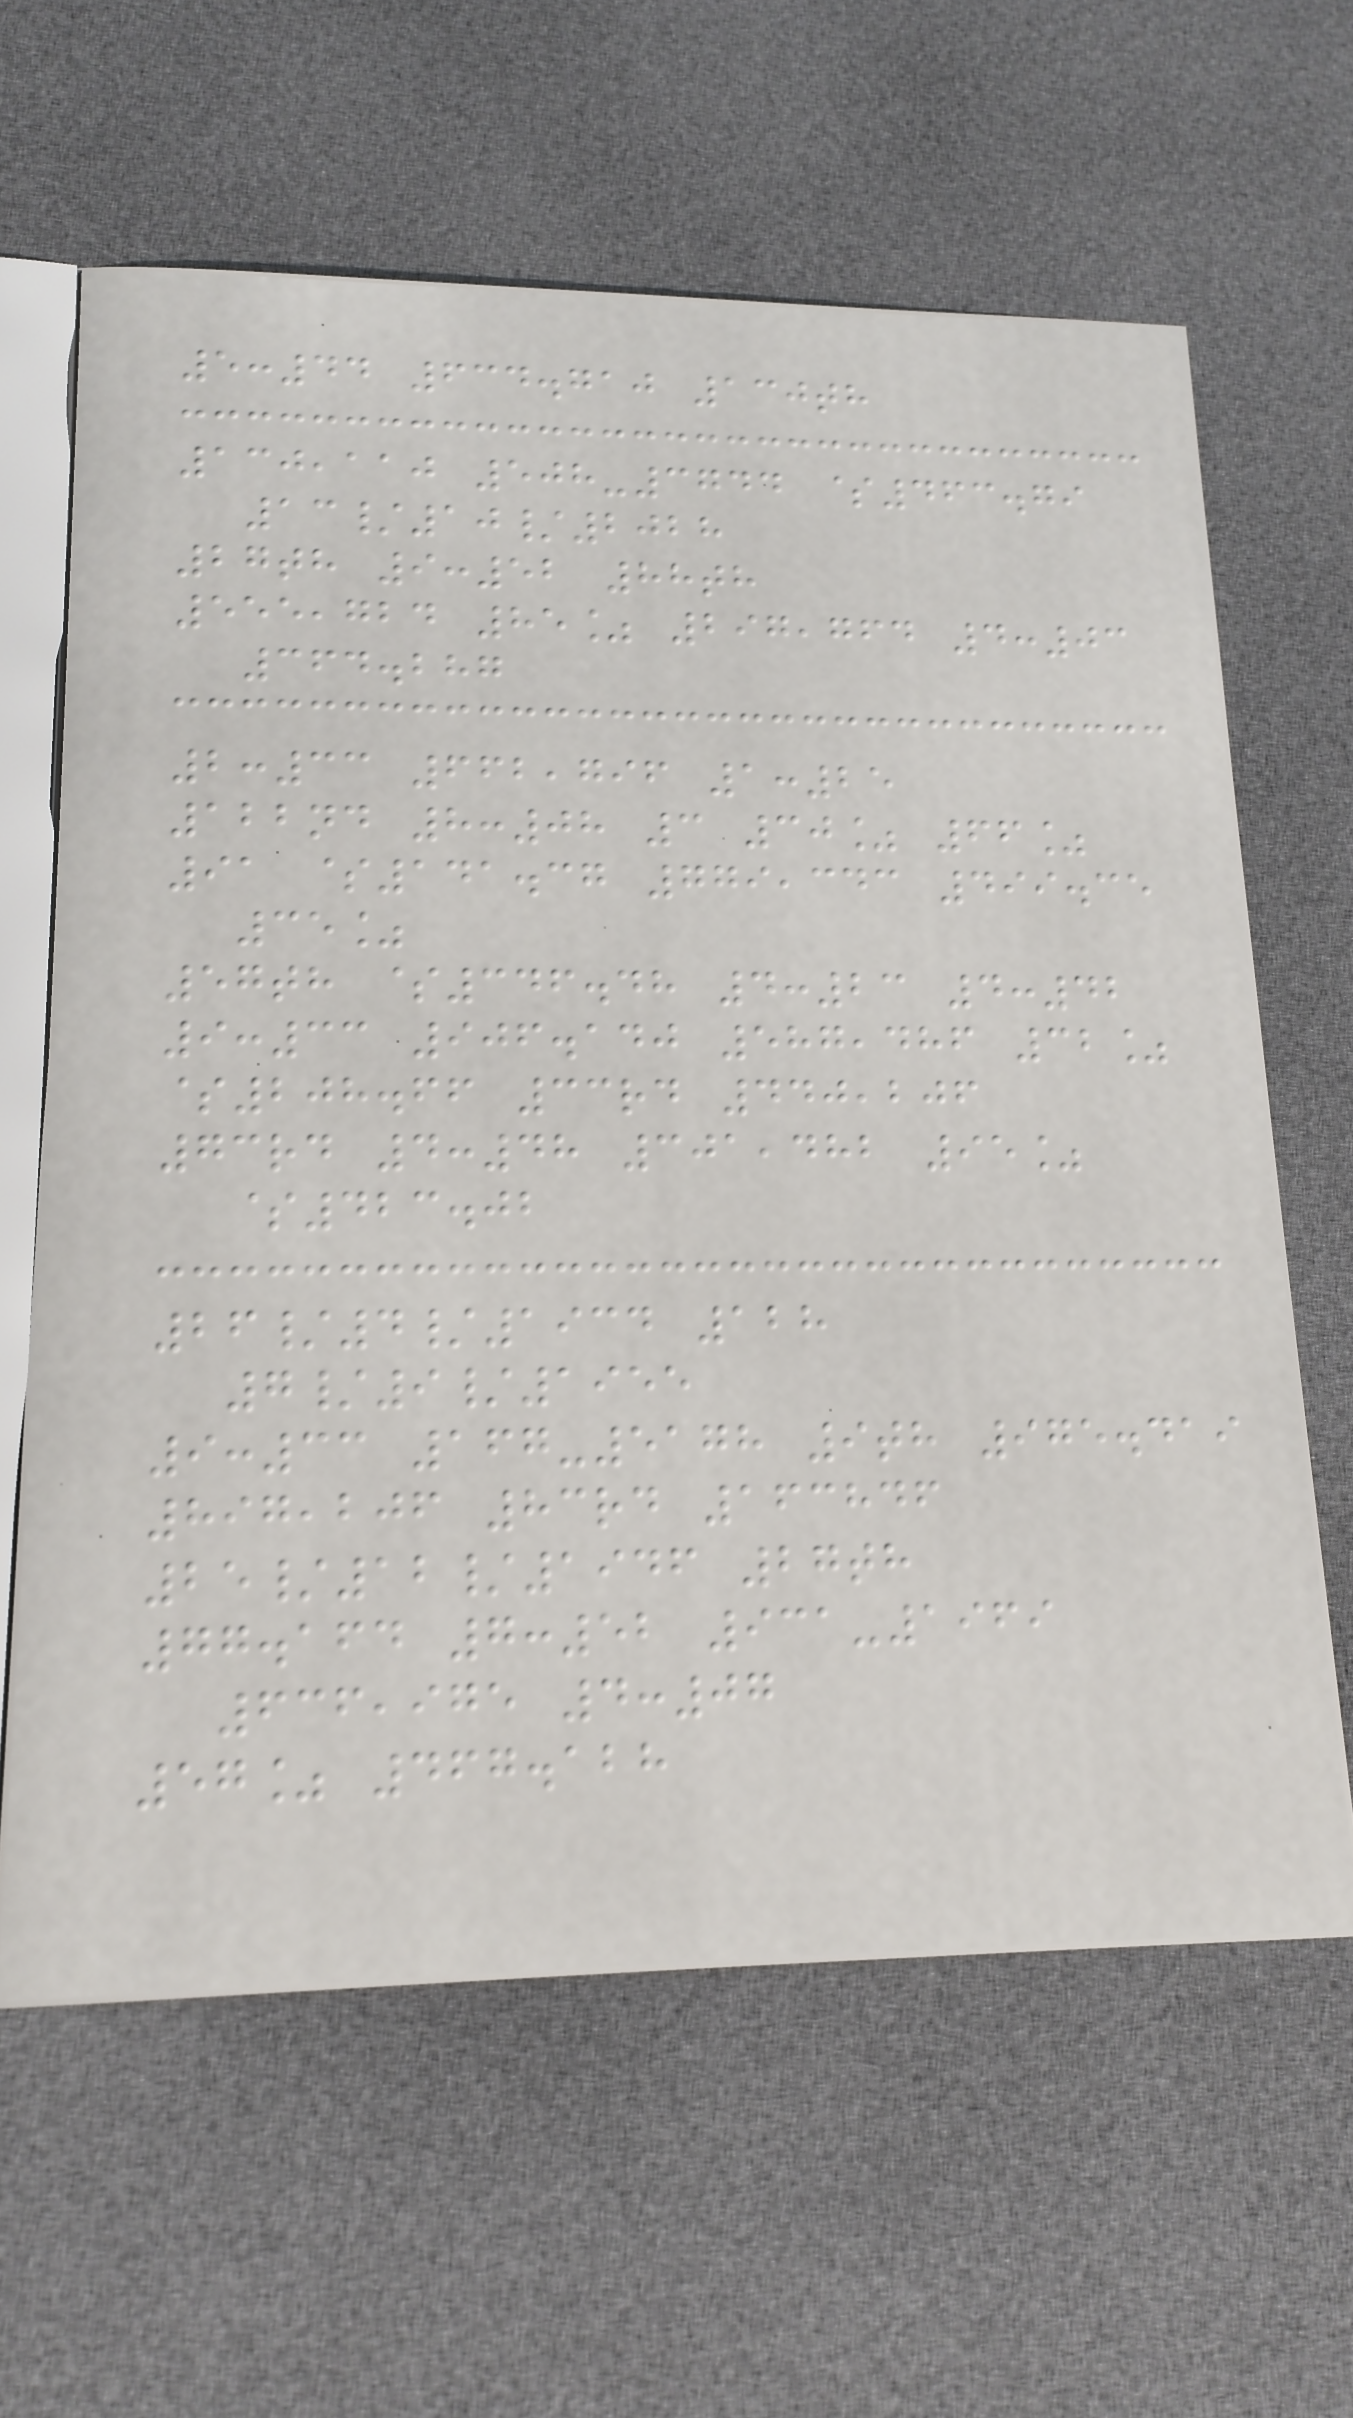5:44 634.710 130th
130,110 508-3744 $463.79
13/10/2028
27th 9:52 88th
555,724 85% 297,764 4:03
364.287
2:33 662,796 1:25
122nd 8:08 3 30% 66%
91 $141.37 779,343 499.35
35%
57th $346.48 4:23 4:42
9:33 906.140 587,486 32%
$208.66 33rd 440,206
73rd 4:48 301,482 95%
$423.02
26/4/1934 128
7/9/1955
9:33 167-5178 9th 975.419
897,206 83rd 163846
25/12/1946 27th
77.164 7:52 931-1969
636,975 4:07
57% 467.128
